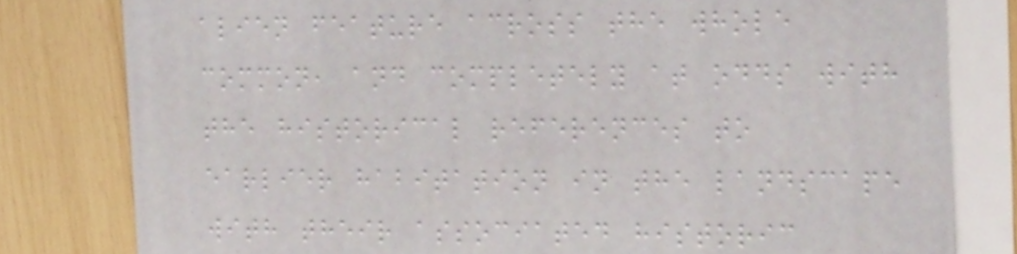alien feature across the whole
common, and completely at odds with
the historical references to
earlier habitation in the landscape
with their associated historic
